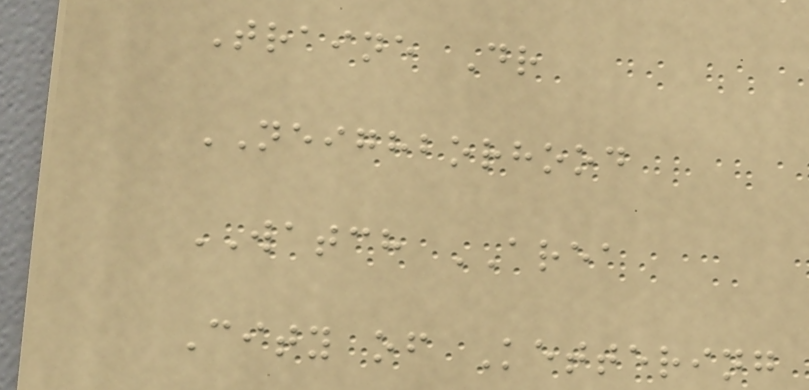Traine Dr
NEIGHBORHOOD
WATCH AREA
City of Kettering
